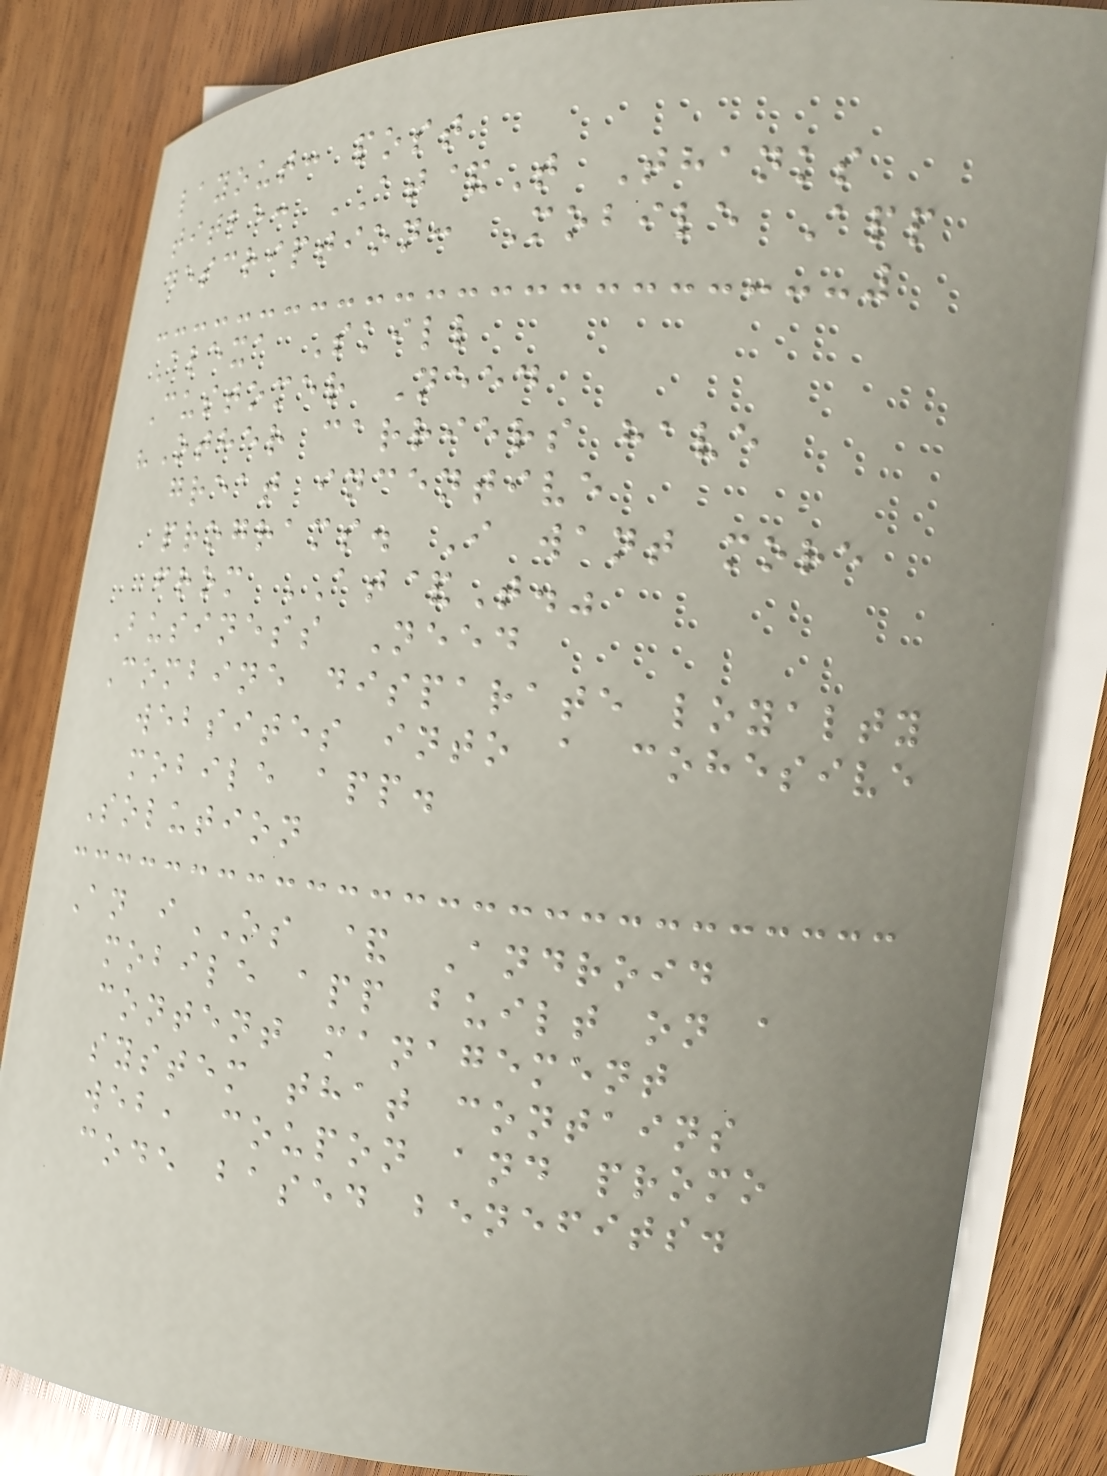layout: post
title: AT&T Thanks
description: Mobile App
Alexa Skill
Customer Need
"Other carriers have
great incentive
programs. I want more
from AT&T."
Business Need
Combine disparate loyalty
websites into a cohesive
mobile app.
Solution
An iOS & Android
mobile app built on a
content management
system that contains
web, coupon and promo
code based benefits.
